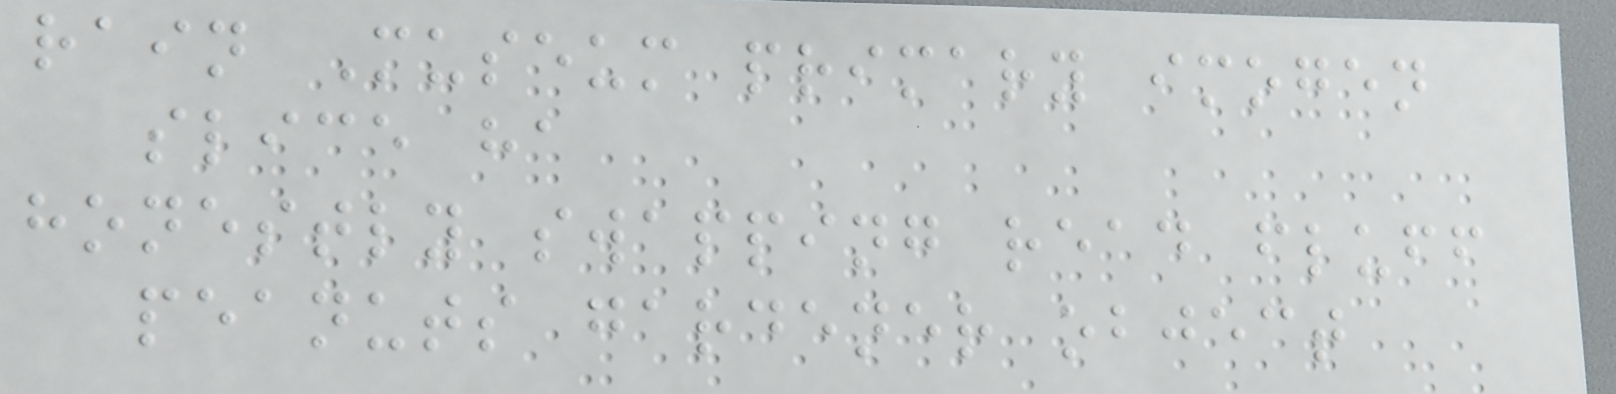rain Museum primary imogen
slice ha
honestly swapping read fluff
peanuts gardener object
